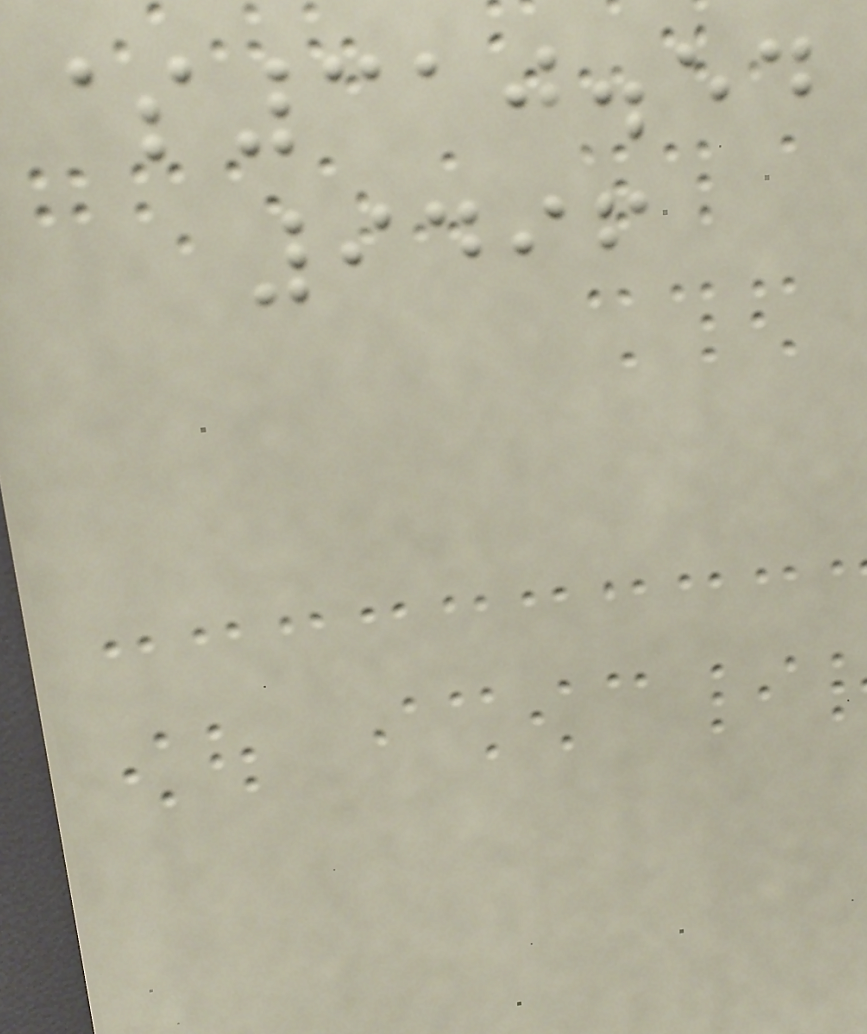$310.54
9496
